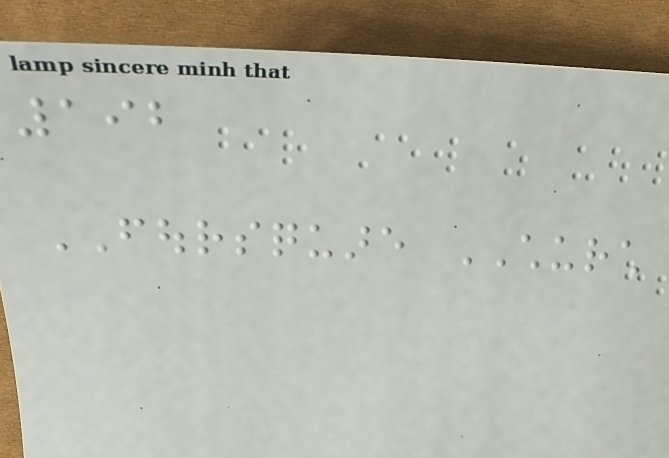192
FOURSQUARE CHURCH
